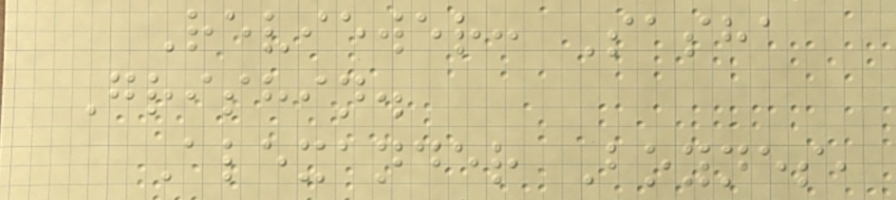Reviewer: Sasha
Grishin.
Alexander Boynes,
